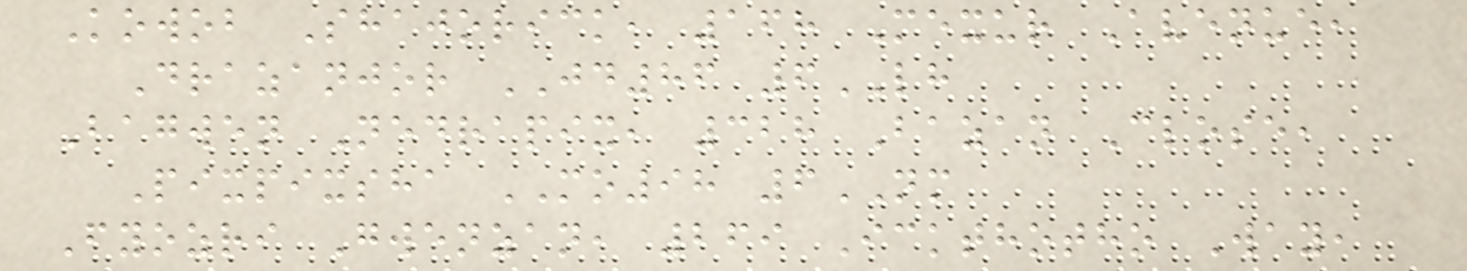Kowob Shajorick, 168 Mexur Avenue,
Drazanjor JD86 6LH
Bagwen Nedrapix, 328 Bazan Close,
Pixpixsha MO98 6NM
Fyozri Gwenzan, 269 Ickthotho Way,
